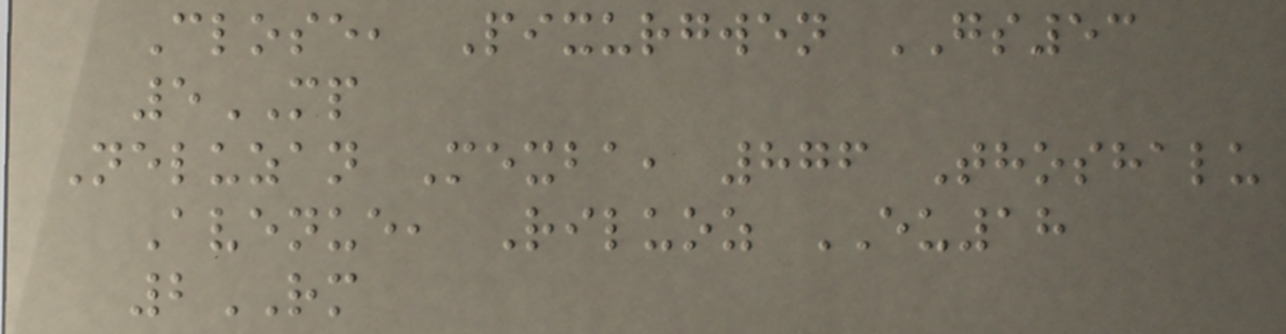Close, Pixurgwen GS53
5MP
Neluzan Mexba, 876 Thoshalu
Avenue, Riluoz EU18
2RM
